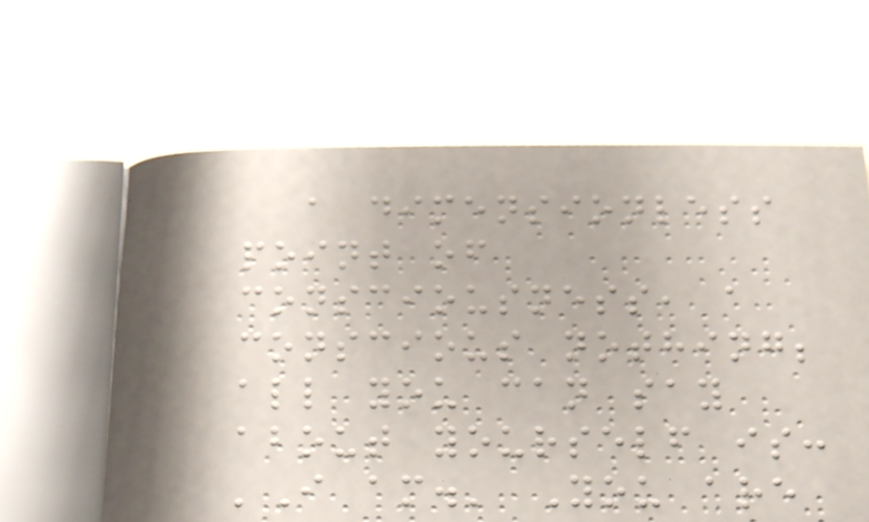a dimensionless
point of
consciousness, a
conscious nothing;
all you can say
about yourself is:
'I am.' You are
